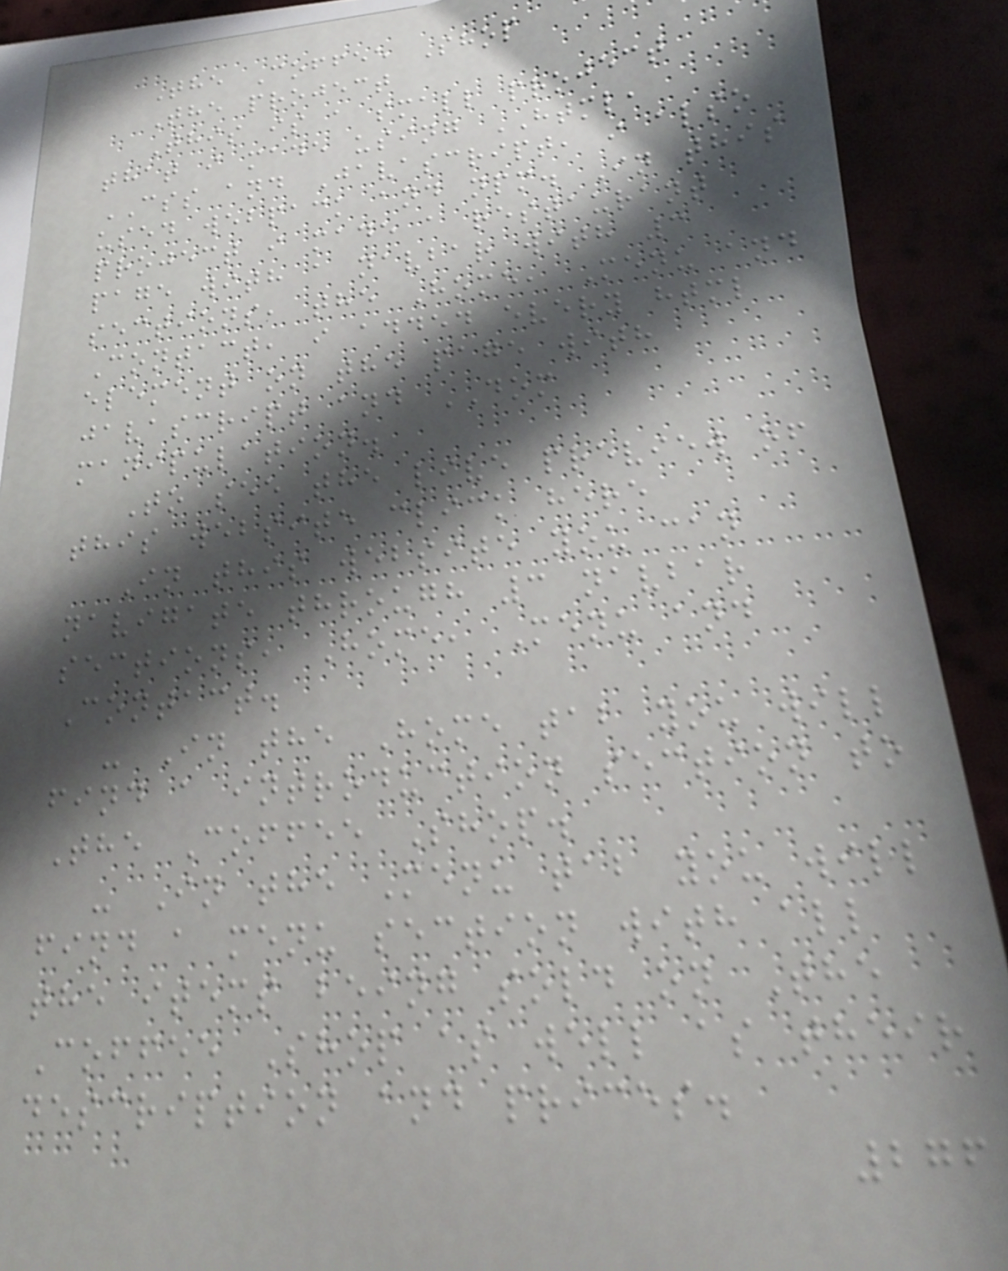The Coffee Shop
The project
This is a small project
that i made using HTML,
CSS and Javascript, i also
used webpack and npm. In this
project i made a restaurant
page with a navbar with 3
sections, the Home, Menu and
Contact, i added every html
element on the page with
javascript and DOM
manipulation.
To see the live preview of
this website click here
In this website you can
navigate through 3 navbar
sections, Home, Menu and
Contact.
- In the Home tab you will
find a introduction section to
The Coffee Shop.
- In the Menu tab you will
find a menu section with all
the items being sold on The
Coffee Shop as well as their
description and prices.
276
